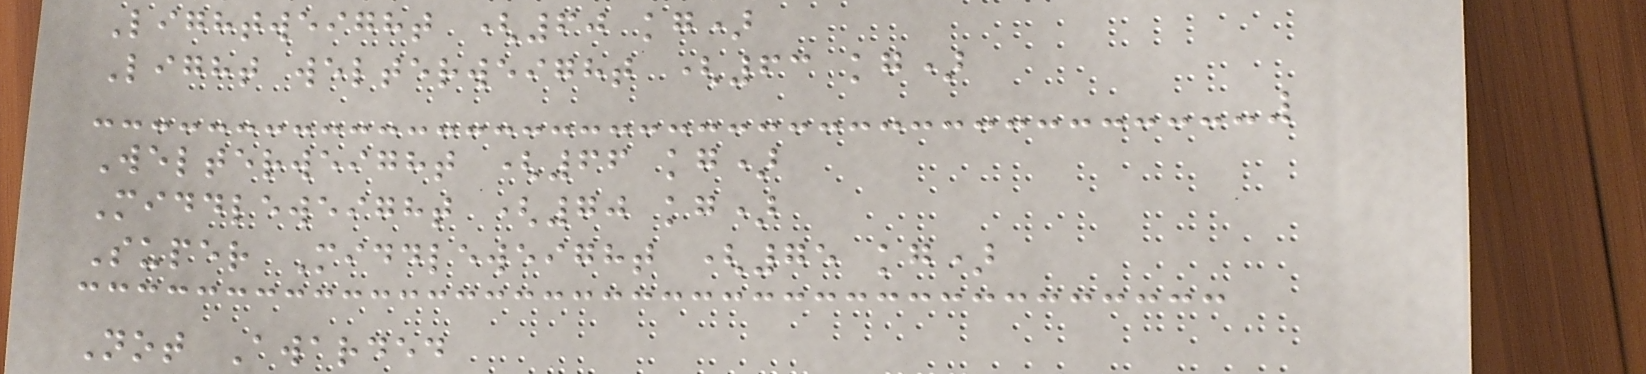Lightweight (60 kg)
Light welterweight (63 kg)
Welterweight (66 kg)
Middleweight (70 kg)
Super Middleweight (75 kg)
Not Awarded
